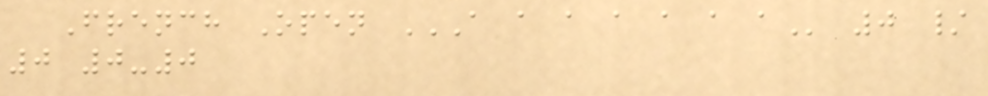French Open A A A A A A A 0 /
0 0-0
